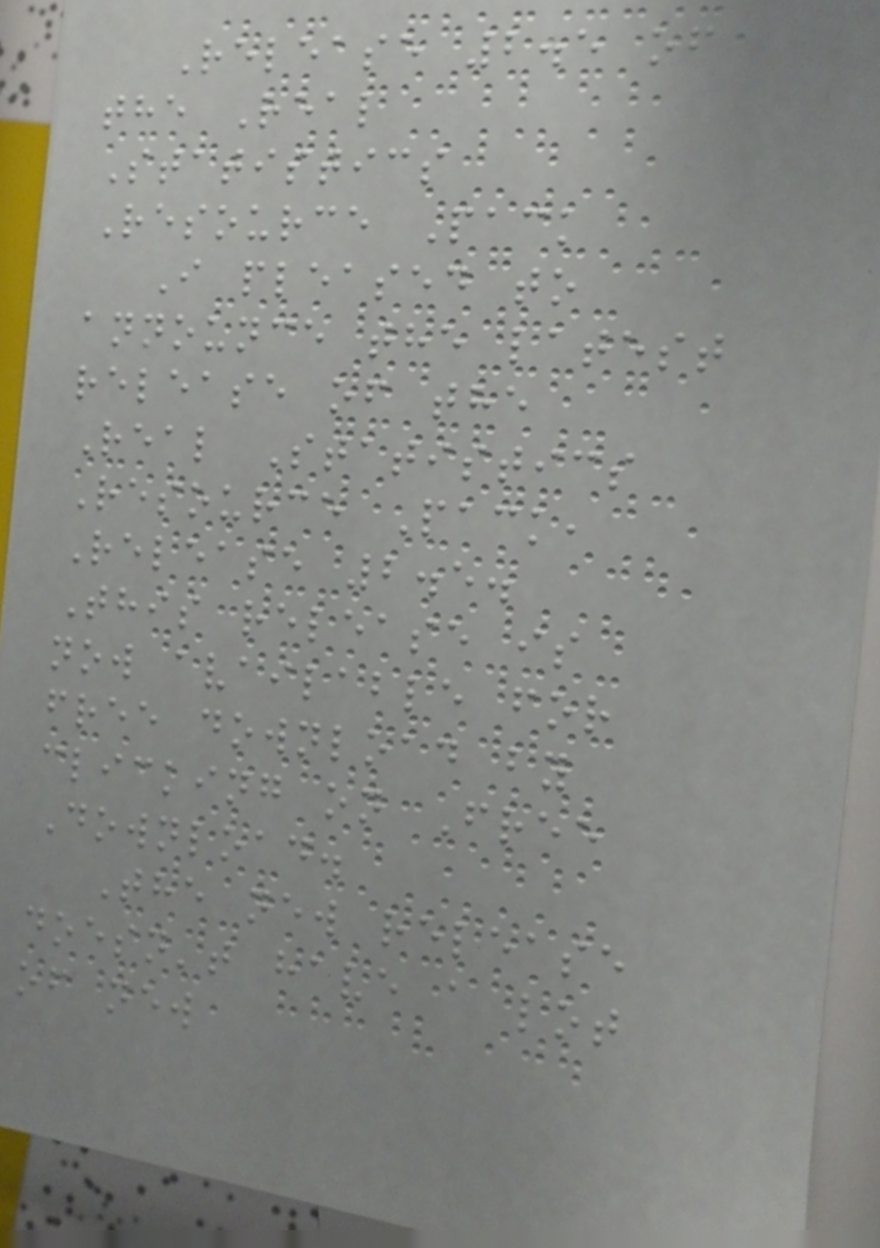Release 2.5 of
the Real
Statistics
Resource Pack
I pleased to
announce the latest
release of the
Real Statistics
Resource Pack,
Release 2.5.
This release is
now available for
free download by
clicking on Free
Download.
The new release
doesn't have a lot
of new
